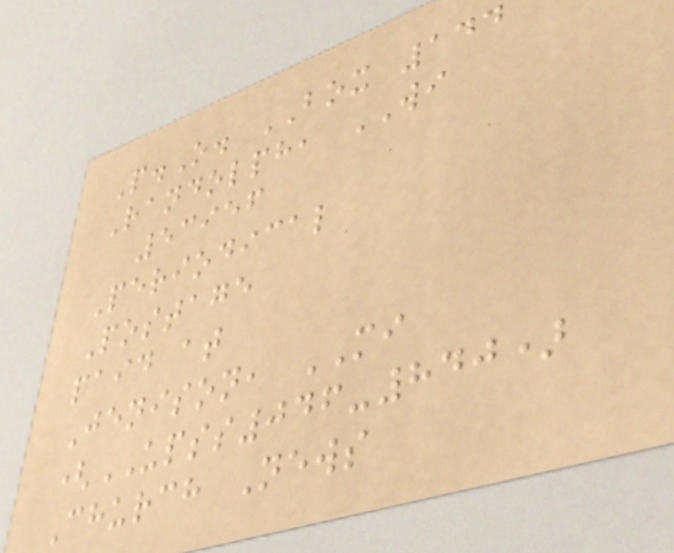P.O. BOX 144
Randolph, WI
53956
Periodical
Postage
paid at
Jenison, MI
(UPSS046-840)
Church News
